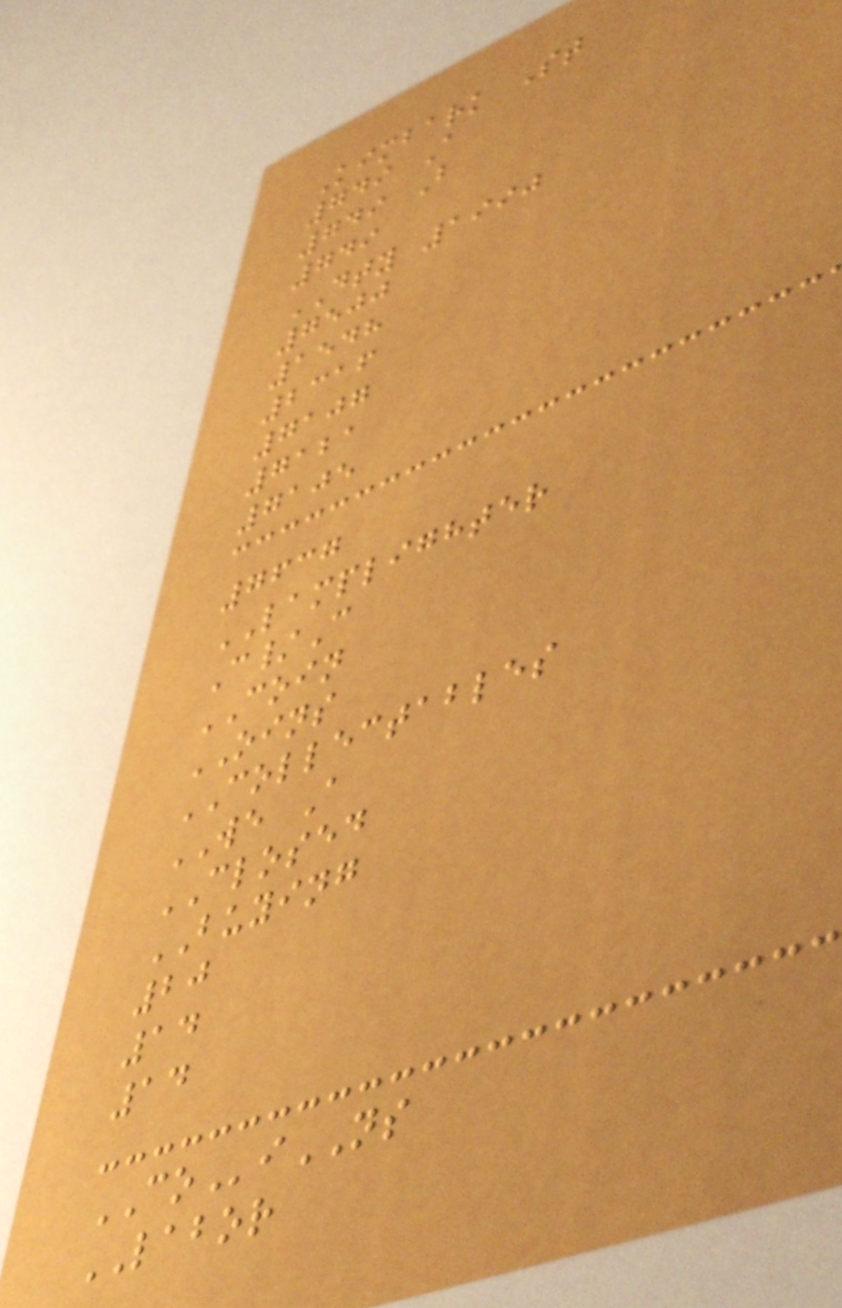Kimbark St
749 A
749 B
749
DTY 1990
7500
1548
2316
7107
7121
7105
7637
LAMPLIGHTER
C/C
COIN
OINS
COLLECTABLES
WE A
CLOSED
BUYING
20
14
14
COiNS
LABOR
